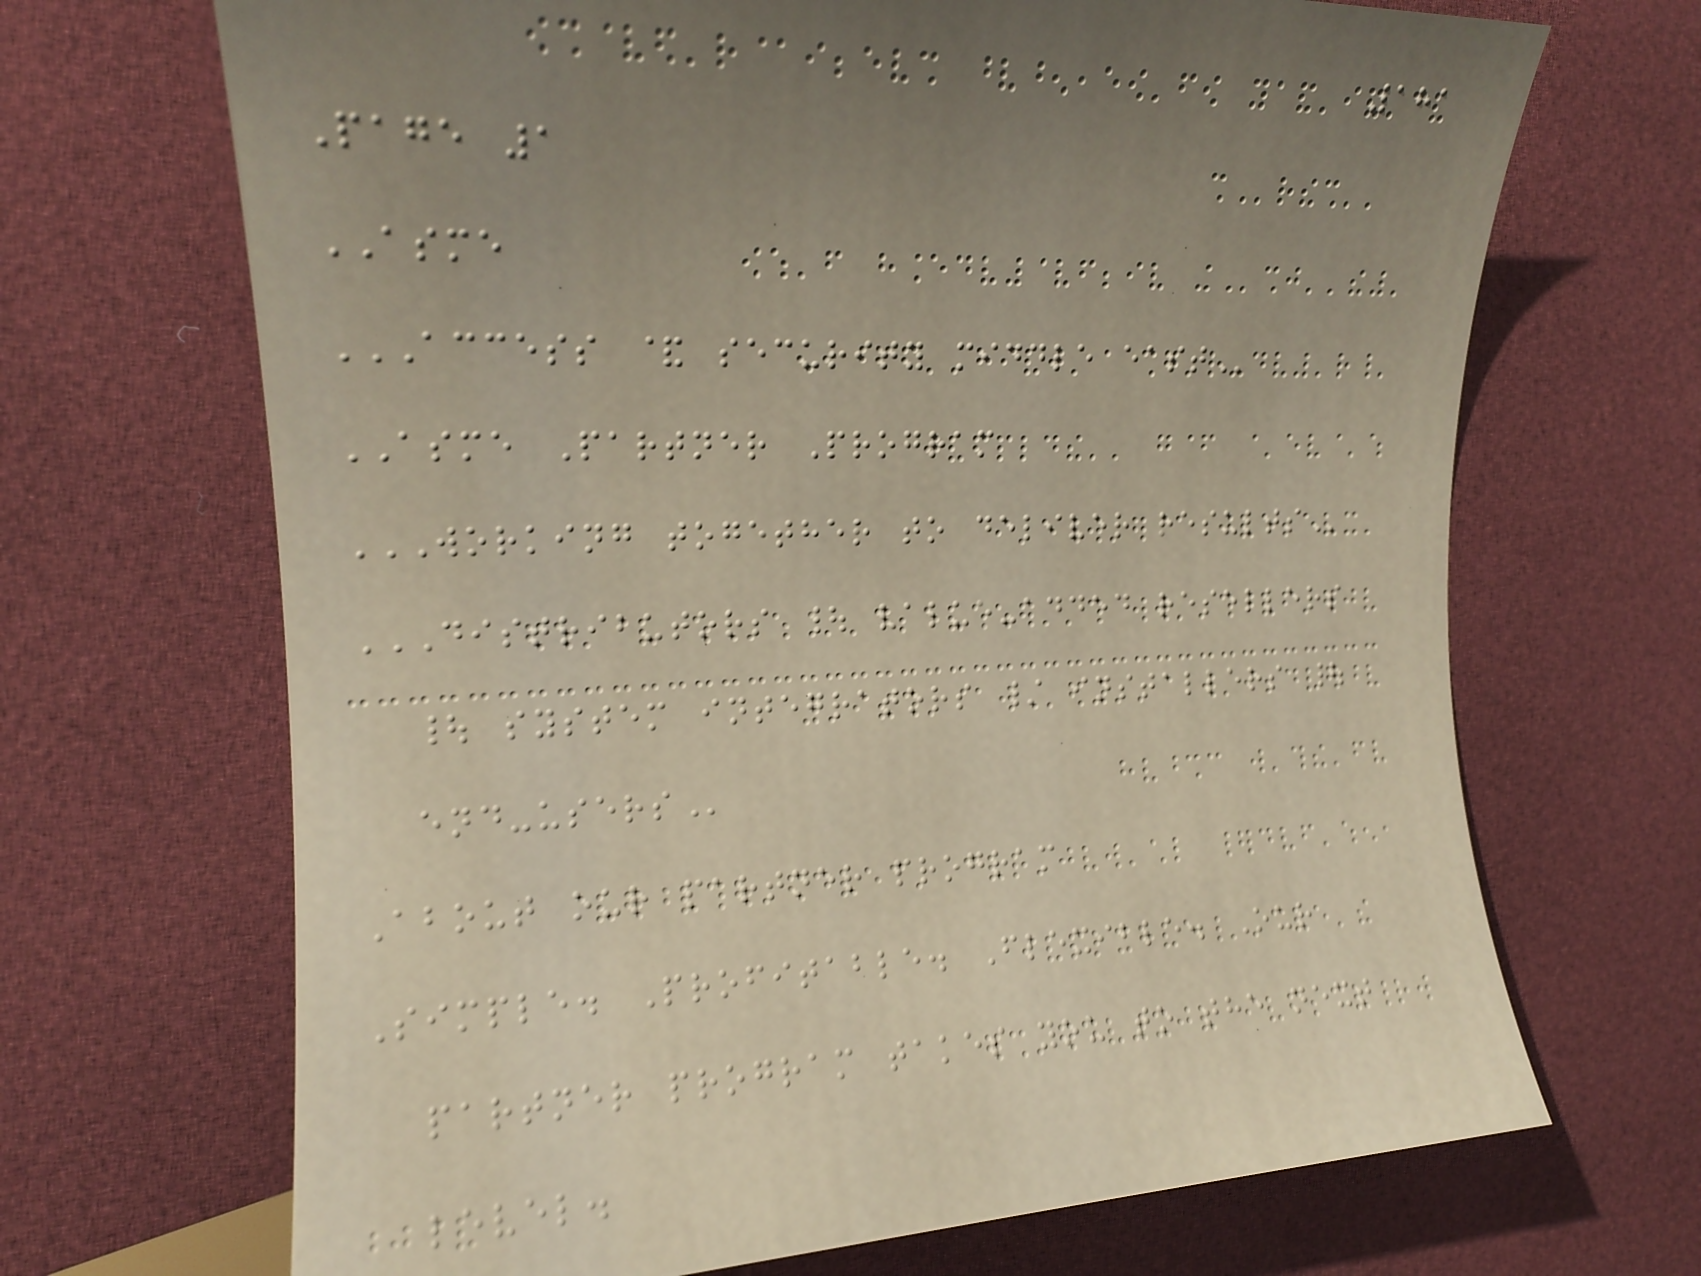181
Page 1
ASME
ACCESS & SECURITY MIDDLE EAST
ASME Partner Program
WORKING TOGETHER TO DELIVER RESULTS
DISTRIBUTORS | VALUE-ADDED RESELLERS
| SYSTEM INTEGRATORS / INSTALLERS |
END-USERS
About our partner program
Simple. Profitable. Flexible. Our
partner program takes you to the next
level.
